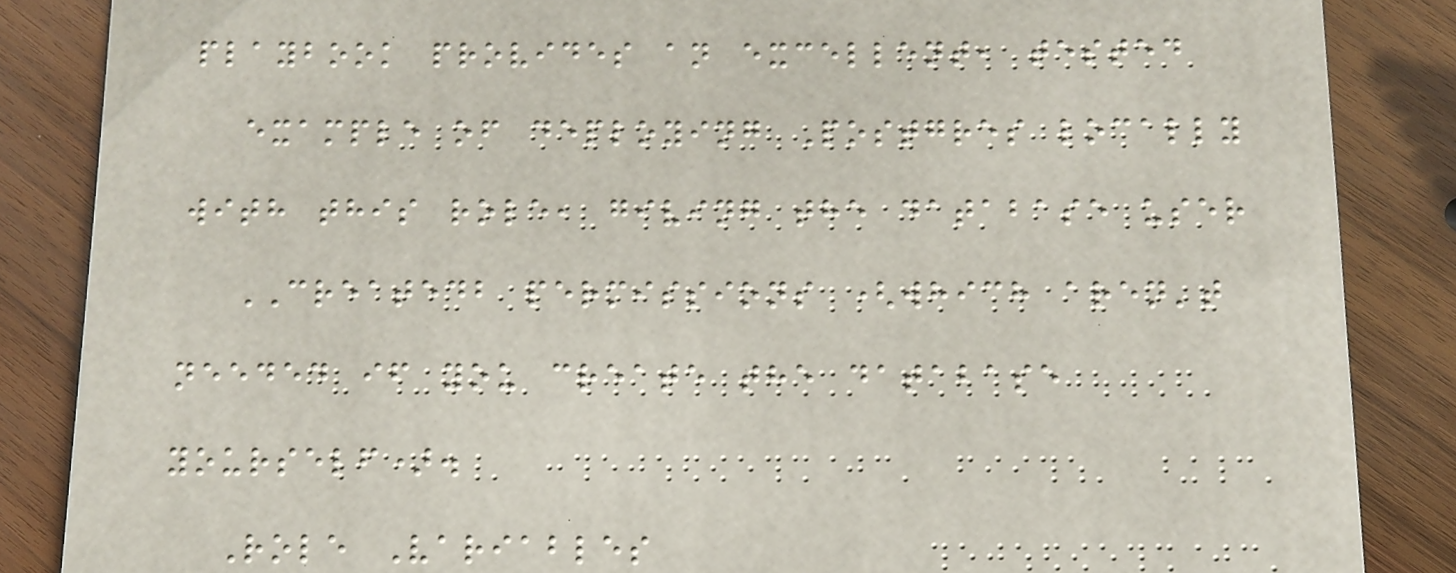playbook provides an excellent, tested
example of deploying Postgres locally
with this role, giving the database user
CREATEDB permissions (which aren't
needed if you create the database
yourself).
Role Variables
